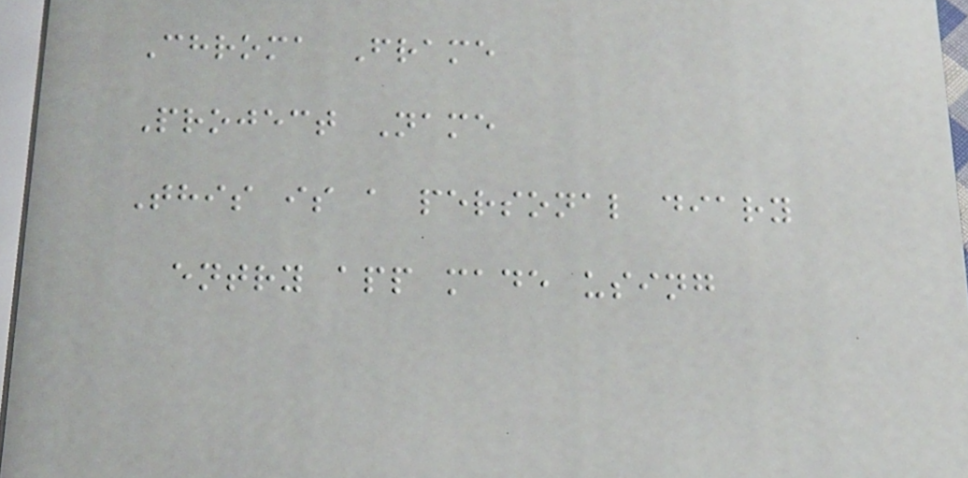Chroma Frame
Project Name
This is a personal diary
entry app made using
